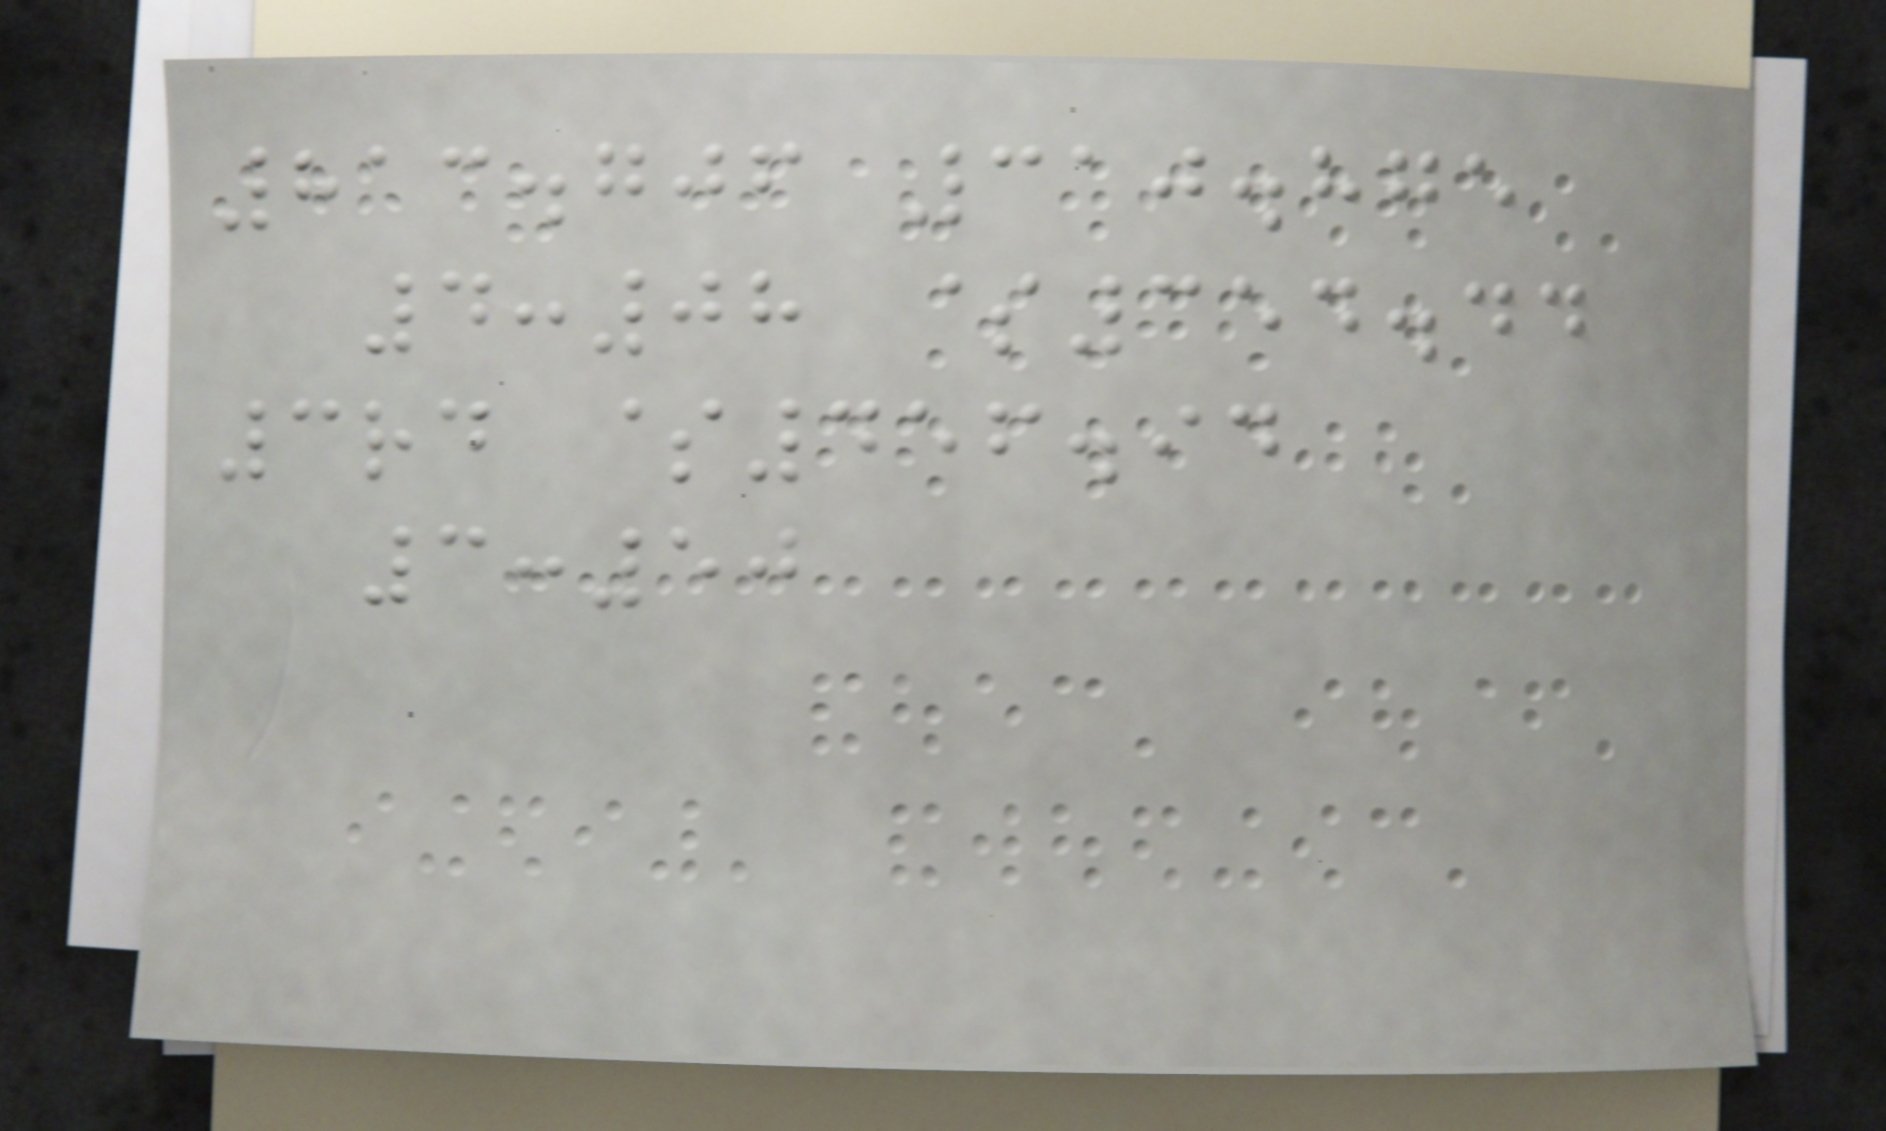813.706 310.875
4:08 $354.44
3rd $456.94
3:50
